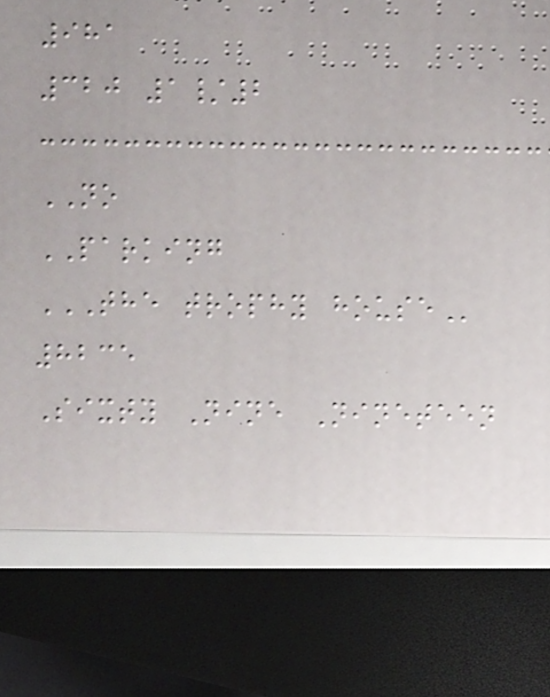981
320 1/2
NO
PARKING
THE TROPHY HOUSE
8235
Sixty Nine Nineteen
